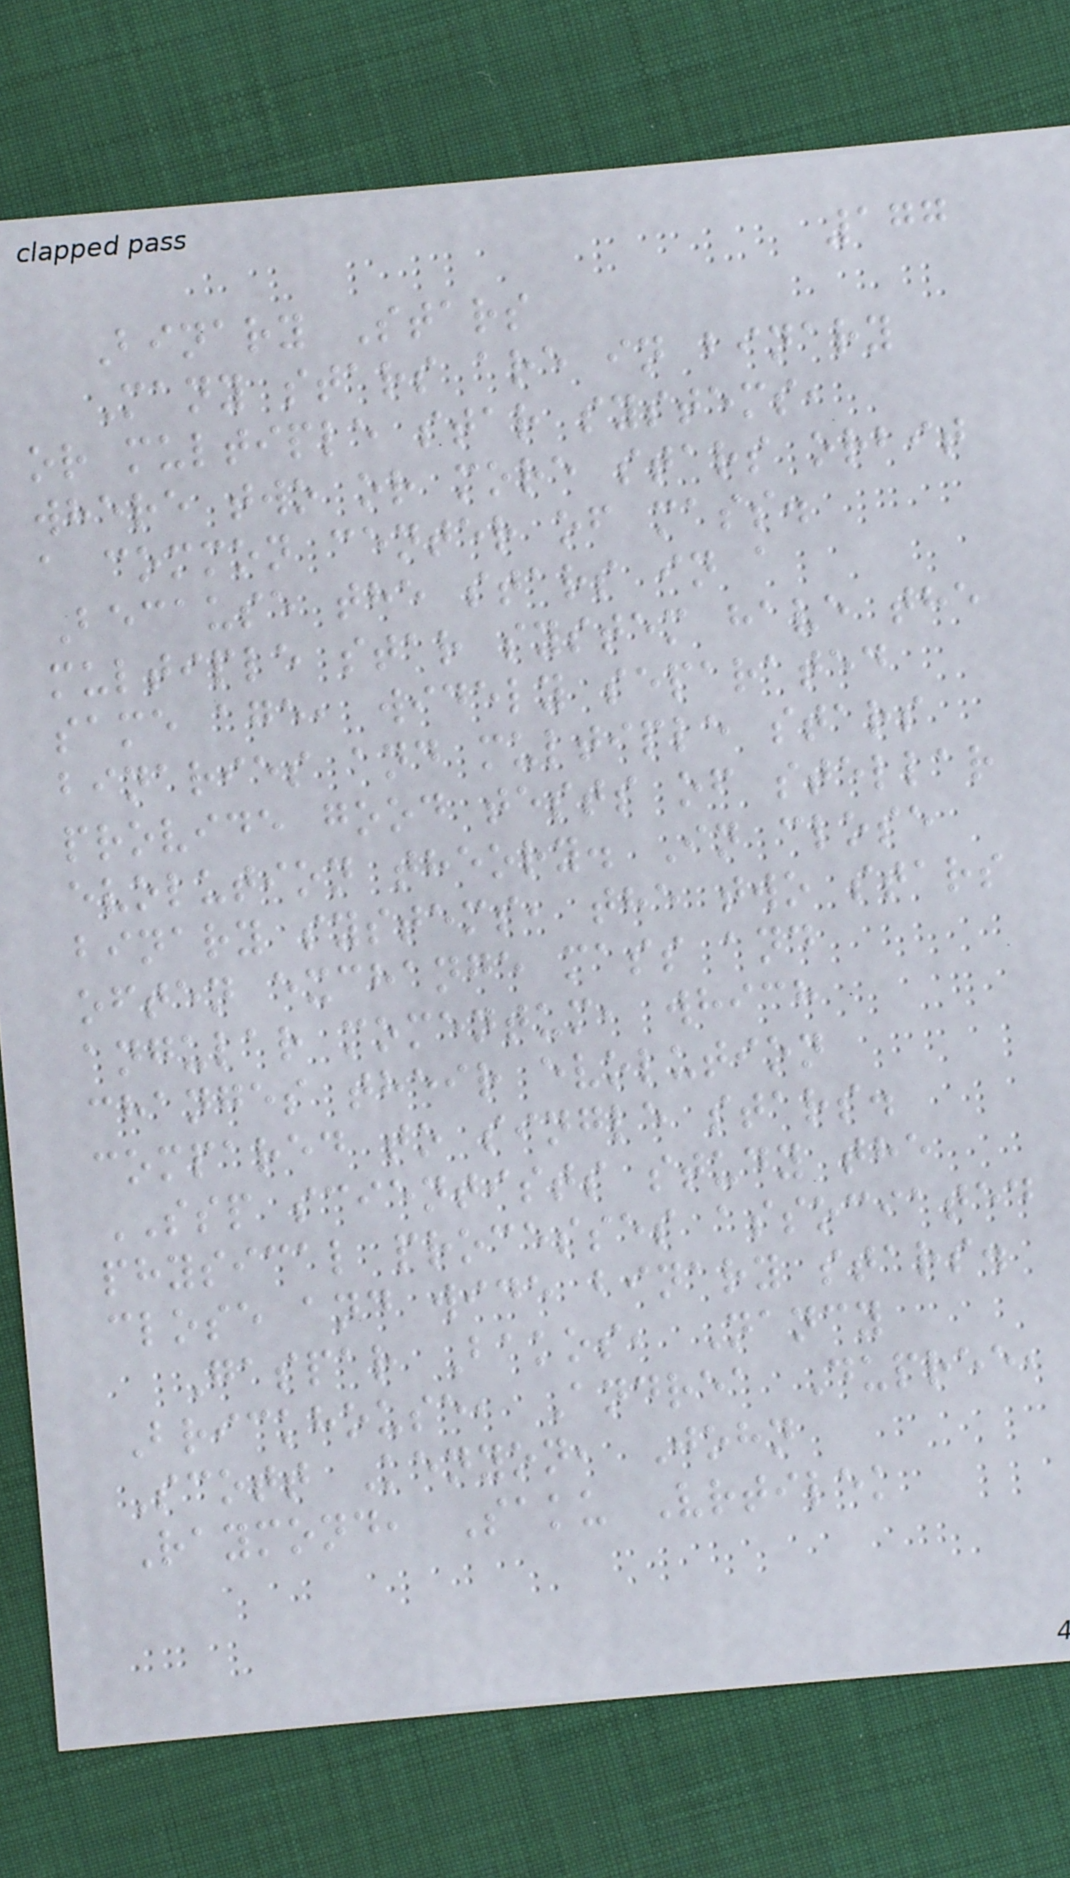177
Binary Stars
Many stars are in binary
or multiple star systems,
where two or more stars orbit
a common center of mass.
Because the stars in a
multiple star system have the
same age, widely separated
binaries and multiple stars
provide good tests of stellar
evolution theory. In close
binary systems, the two stars
often exchange mass and
angular momentum, which
changes their evolution
compared to single stars.
SSP scientists study the
physical processes associated
close and wide binary stars.
Gaspar Bakos, Nancy
Brickhouse, Andrea Dupree,
Scott Kenyon, John
Raymond, Saku Vrtilek
